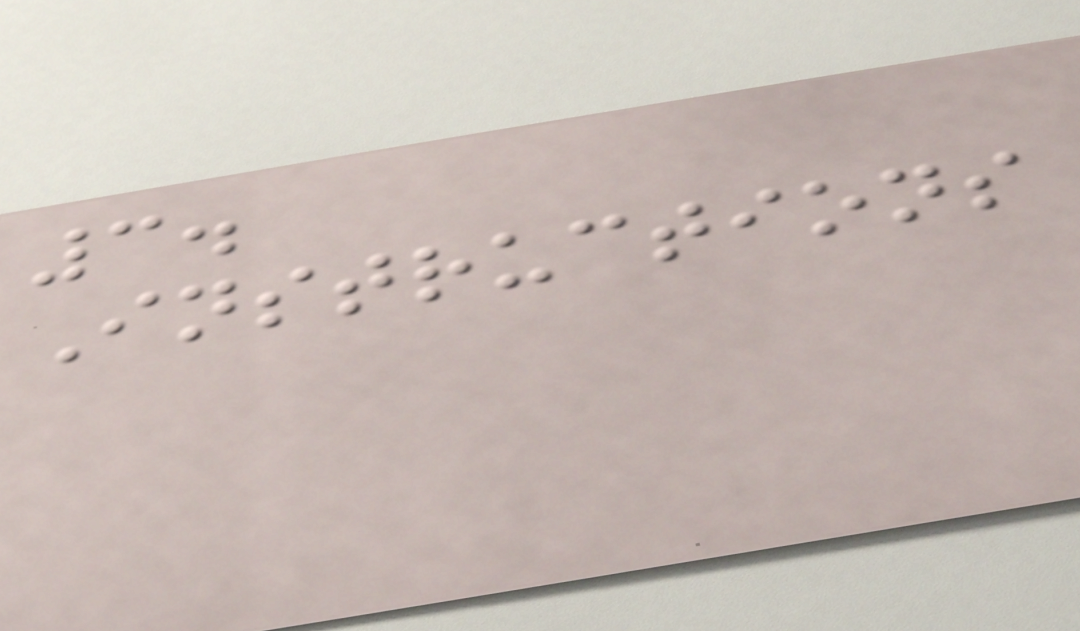3.
Instructions
